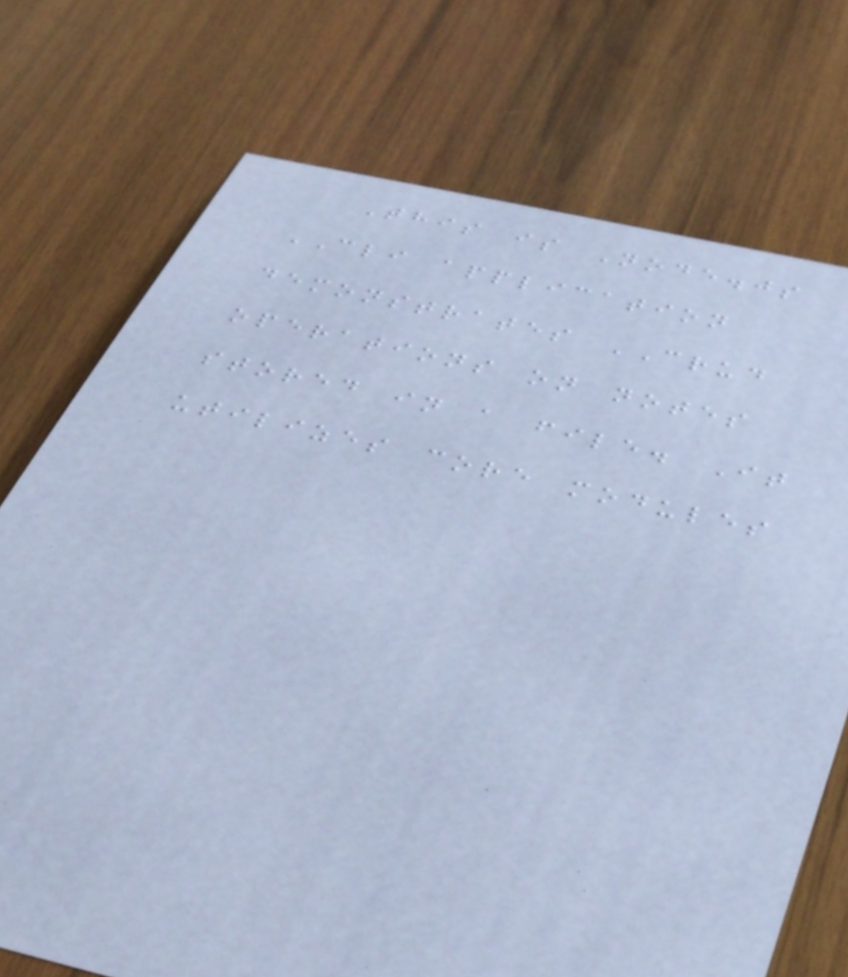This is Node.js
CLI application
demonstrates CRUD
operations on notes
stored in a file. It
utilizes core modules
